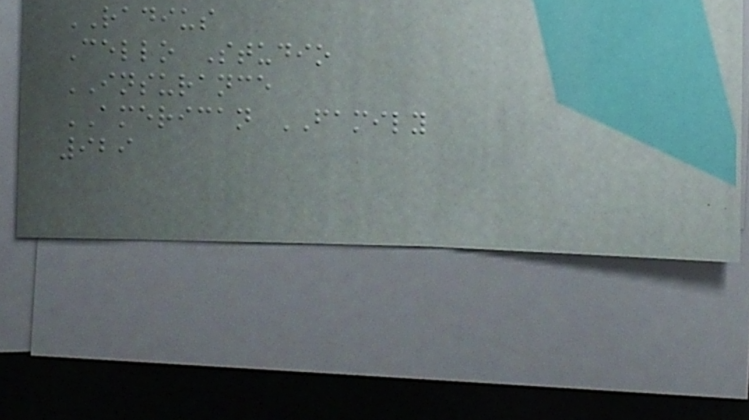RADIUS
Cello Studio
INSURANCE
AMERICAN FAMILY
929
